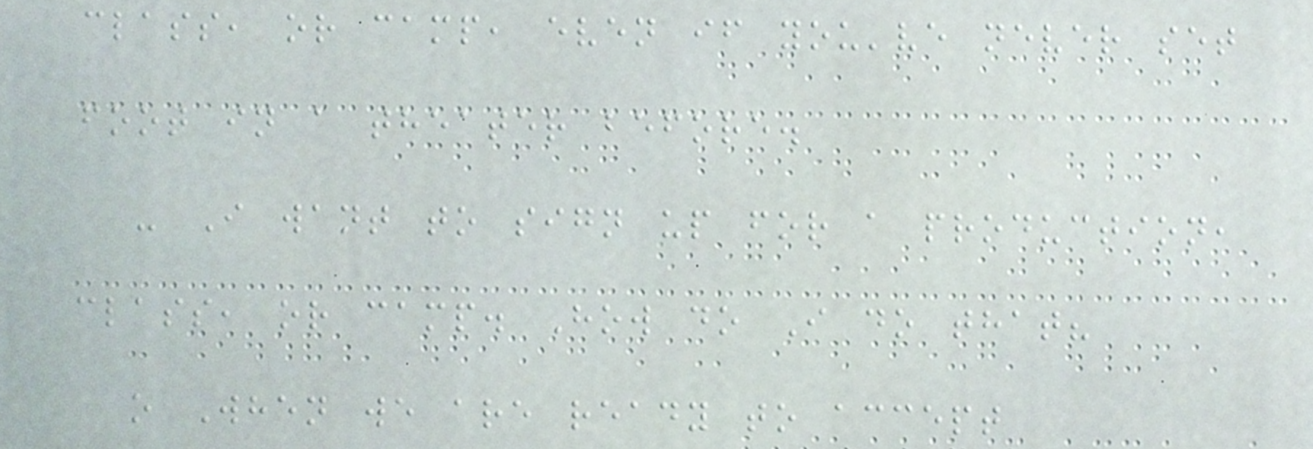class, or camp, even if you've never set
foot in a theater before.
- I want to sign up for a production,
class, or camp. How do I do that?
o When we are ready to accept
